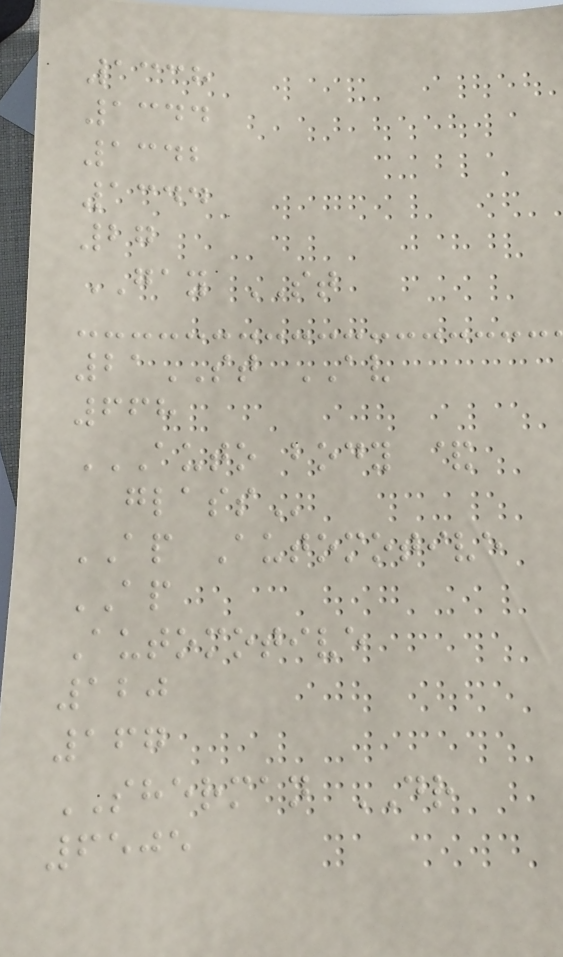1338
1344
1342
1344
27
GAY ST
21ST AV
668
AUTO BODY &
GLASS
AP Automotive
AP
Automotive
120
167
SHERMAN DR
6505
